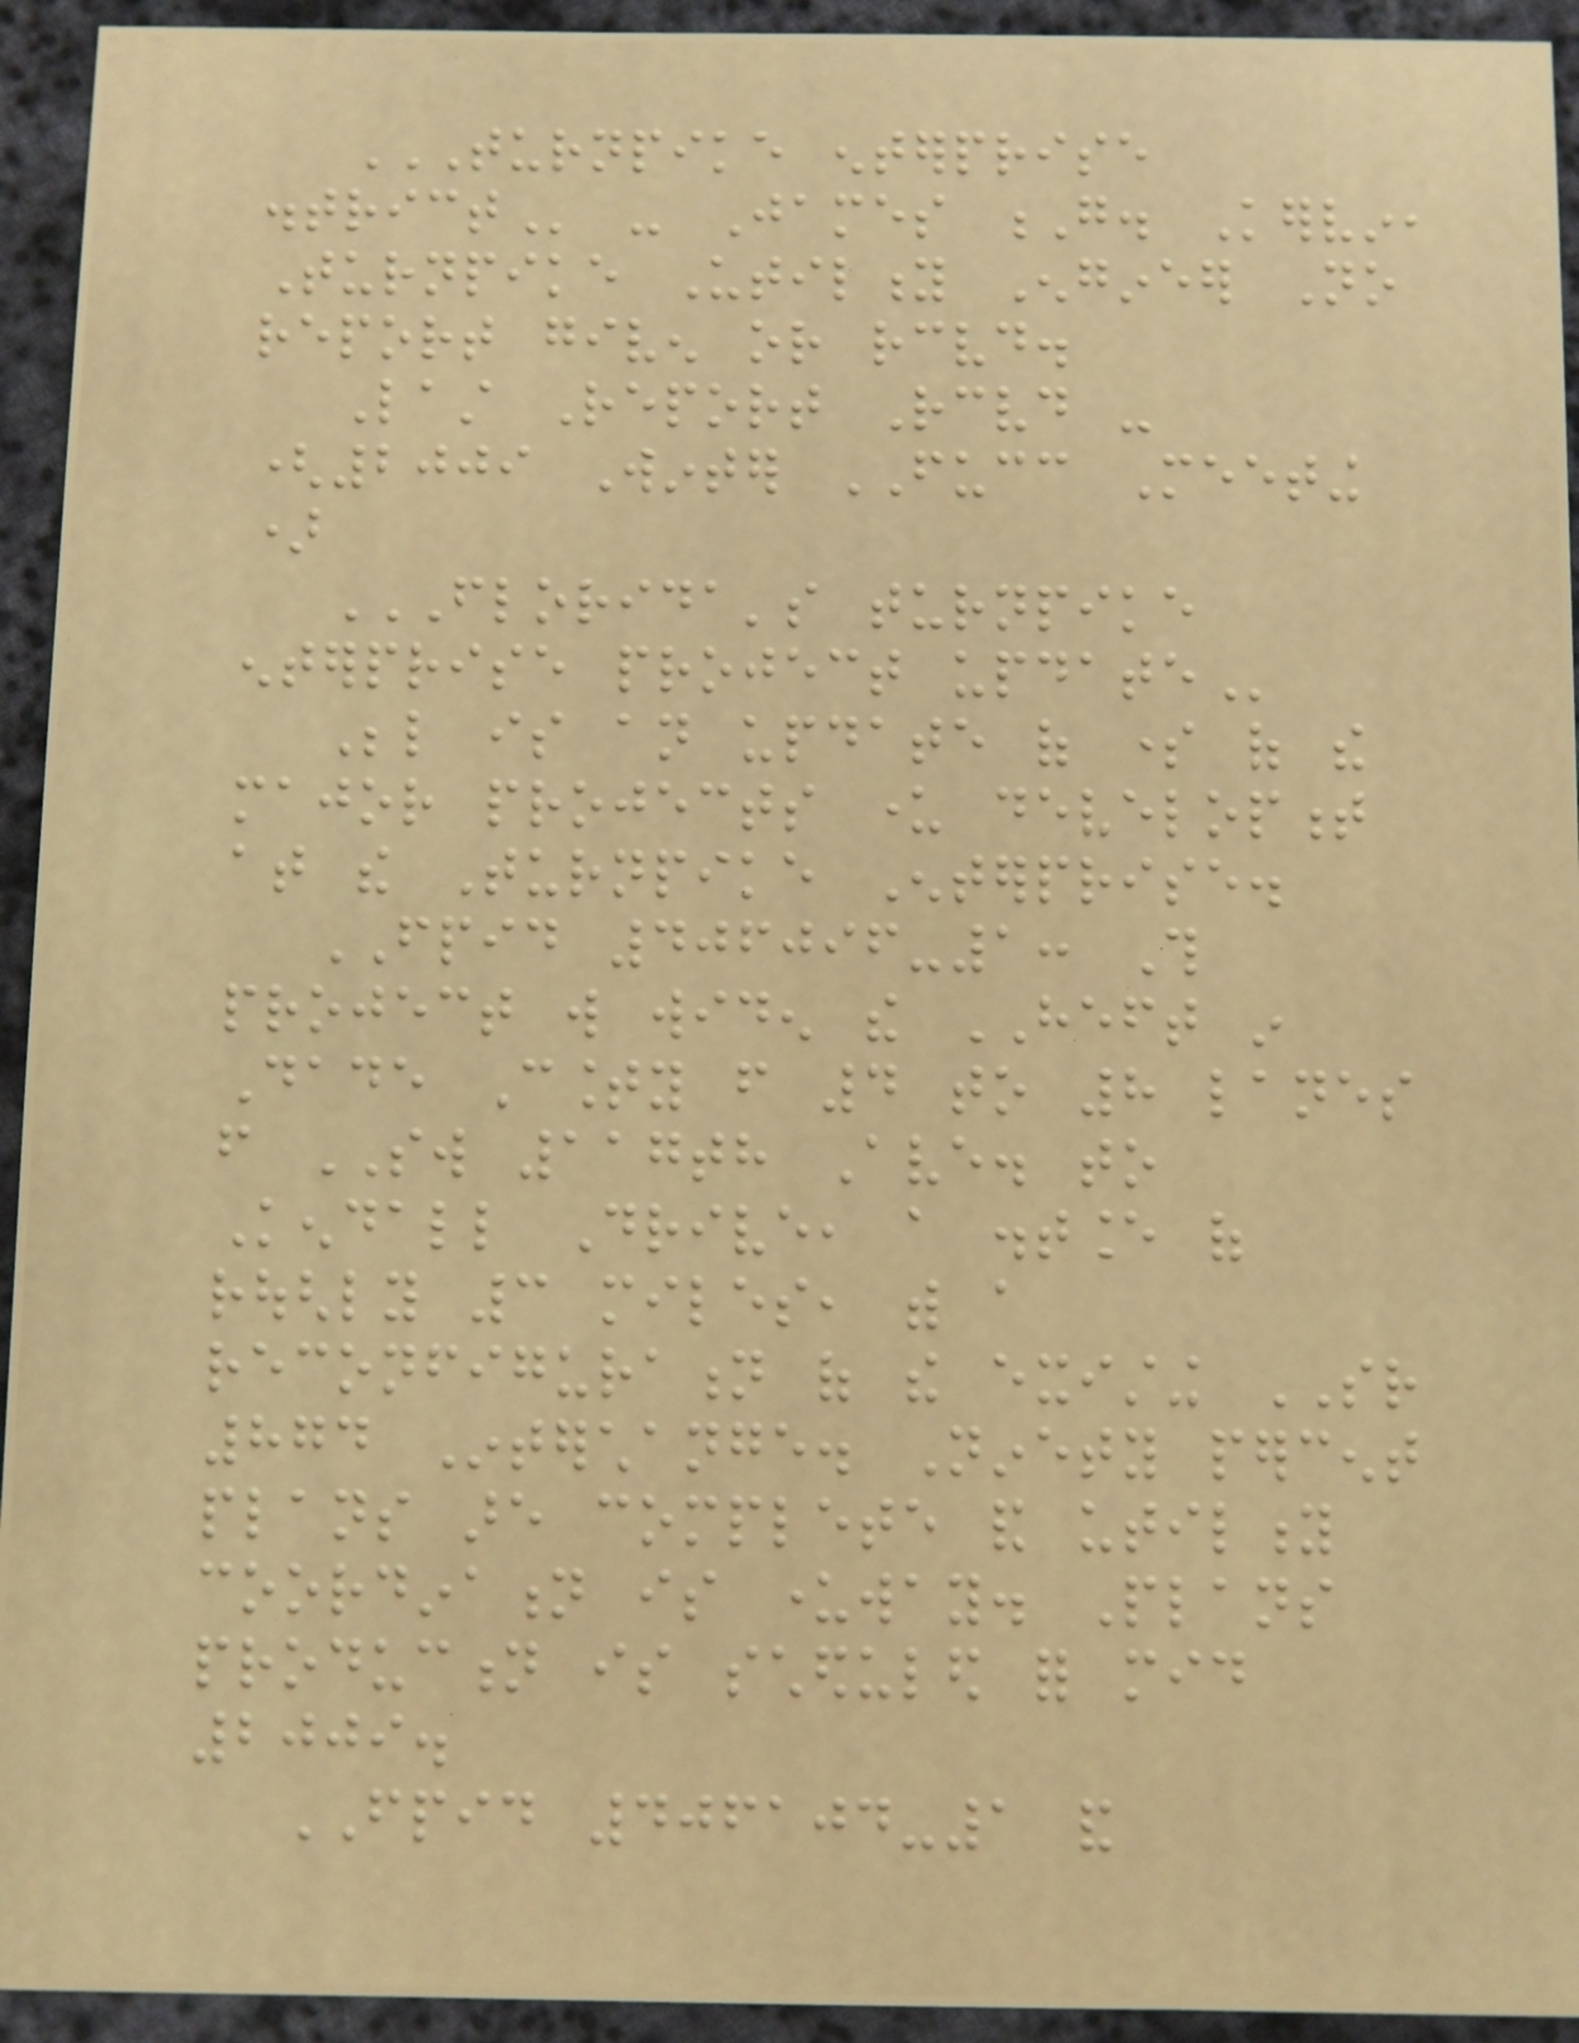TURNPIKE ENTERPRISE
DISTRICT - James G. Kervin,
Turnpike Utility Engineer No
report given or received.
Last Report Received -
(2009 Winter FUCC Meeting
)
FLORIDA'S TURNPIKE
ENTERPRISE PROJECT UPDATE
Below is an update of some of the
major projects under development
at the Turnpike Enterprise.
FPID 406096-1: This
project will widen the HEFT in
Dade County from 4 to 8 lanes
from SW 117th Ave. to
Kendall Drive, a distance of
roughly 3 miles, with a
reconfiguration of the existing SR
874 Interchange. Ninety percent
plans are complete and utility
coordination is underway. Plans
production is scheduled for mid
2009.
FPID 406104-1 and
